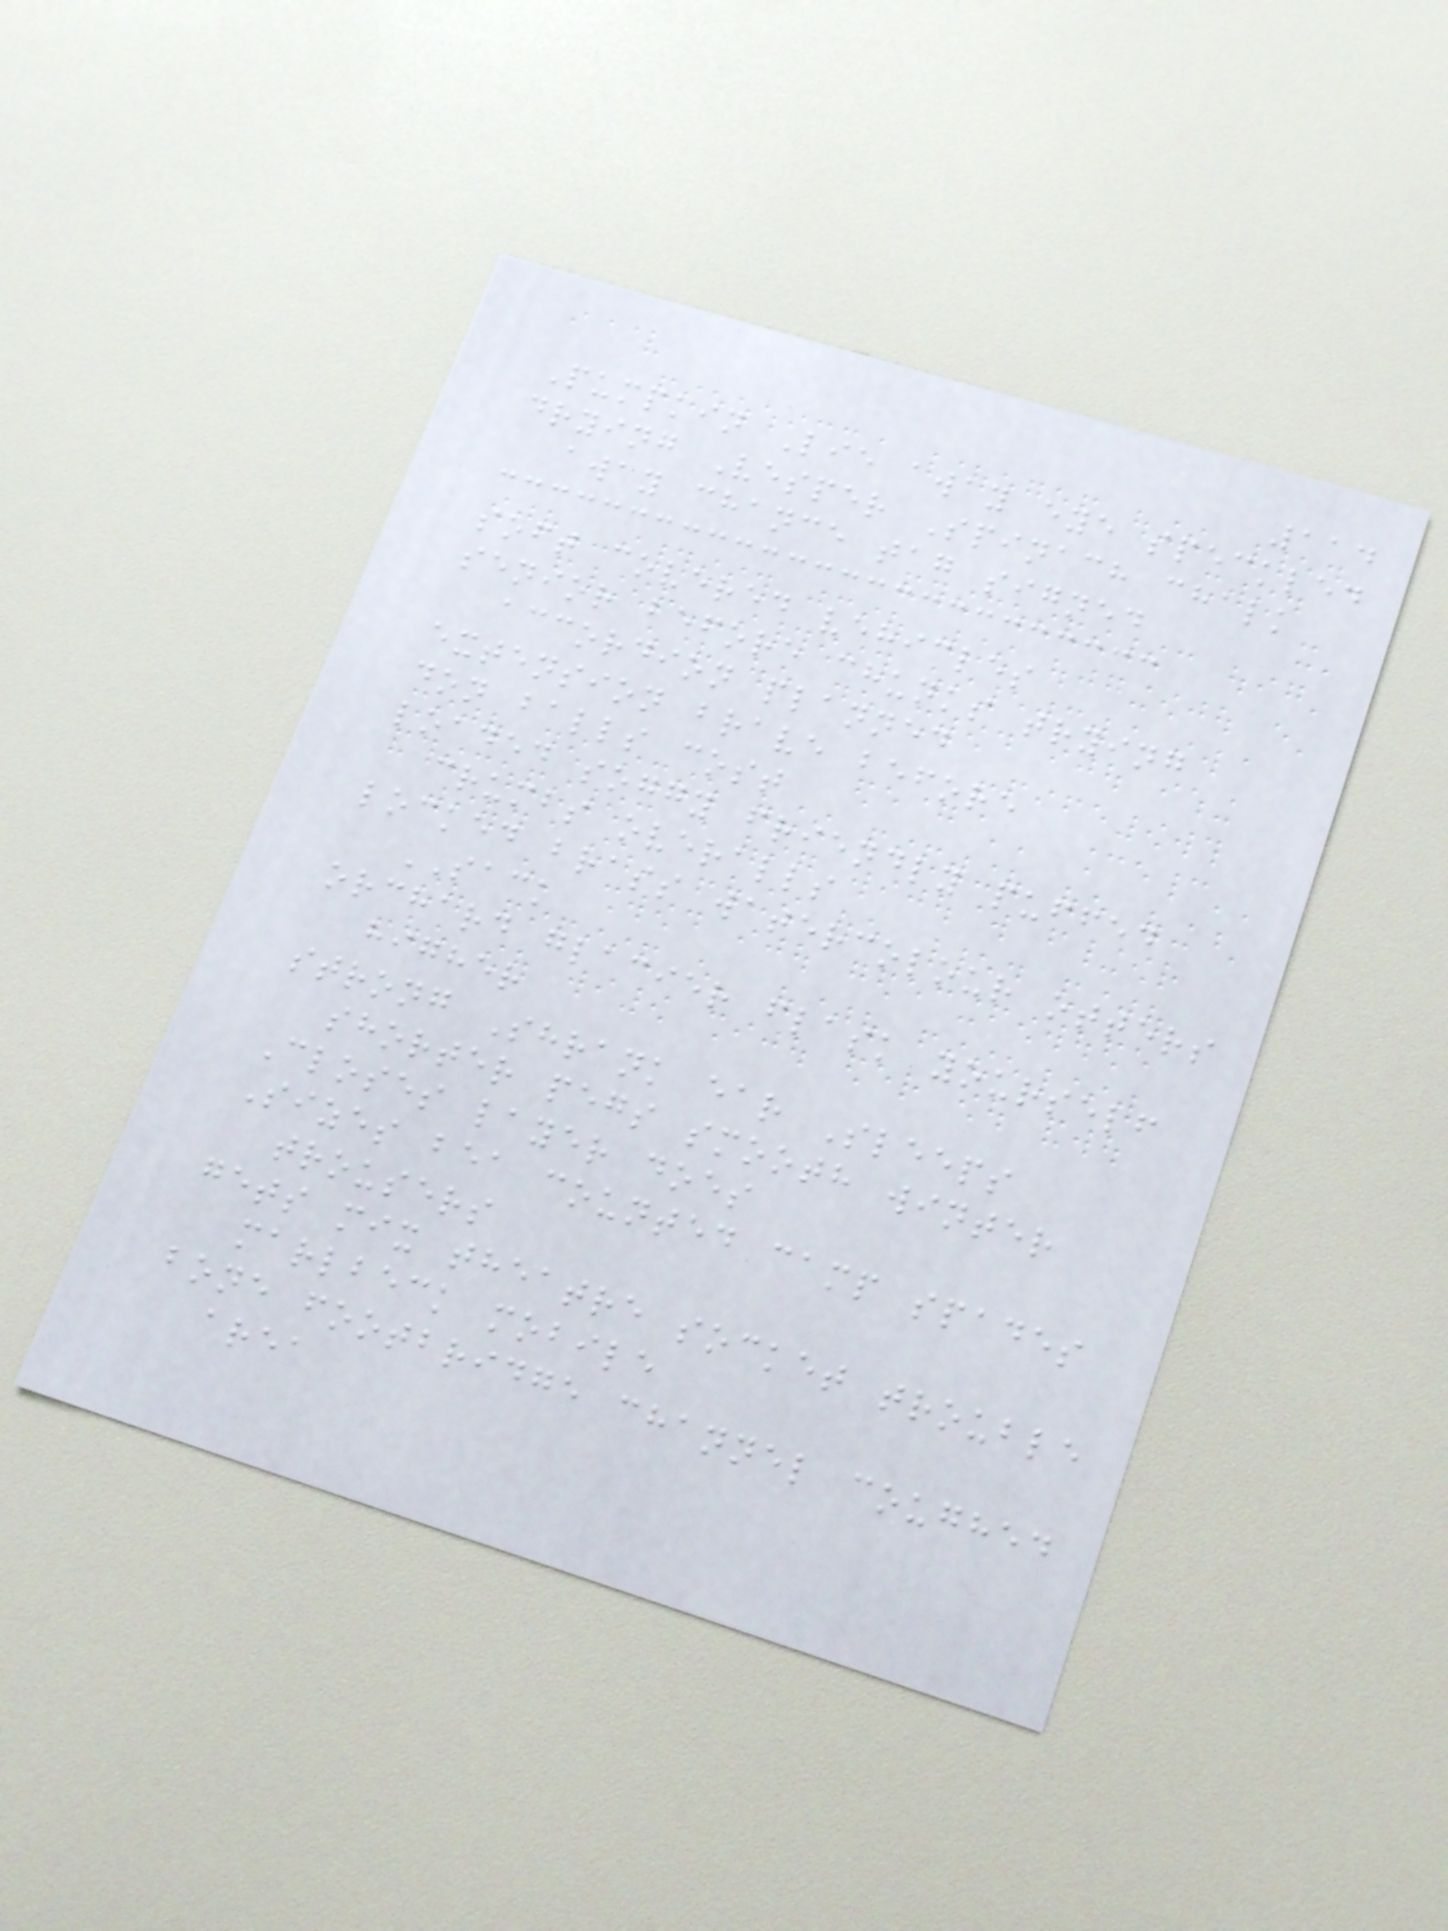114
Pumpkin Lie away eye speckled
drying Vesper Spinach chalk
away chance tag signed
soft covered vehicles
senior before chunks trying
accordion planned
extension brave before
don balls cost
loaded soggy friendly puffed
crumbs overalls
locked brass watercolour otters
SACK
orchard glacier flask yourself
higher
strong Shrank ear Sleeps
shorter pegs smooth winter
Closes layer does
Sizes bea counted camp spades
trousers
gets mix theatre socket trouble
marlbeck mobile
bone footbridge channel coughed
area
